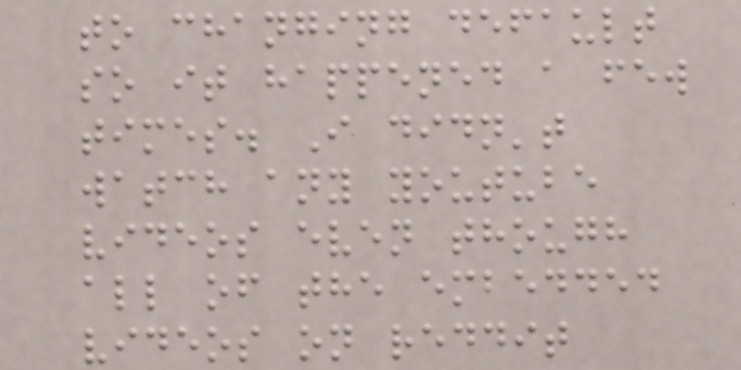to changing default
so it happened a few
times. I didn't
watch any youtube
videos even though
all of the embedded
videos on reddit
